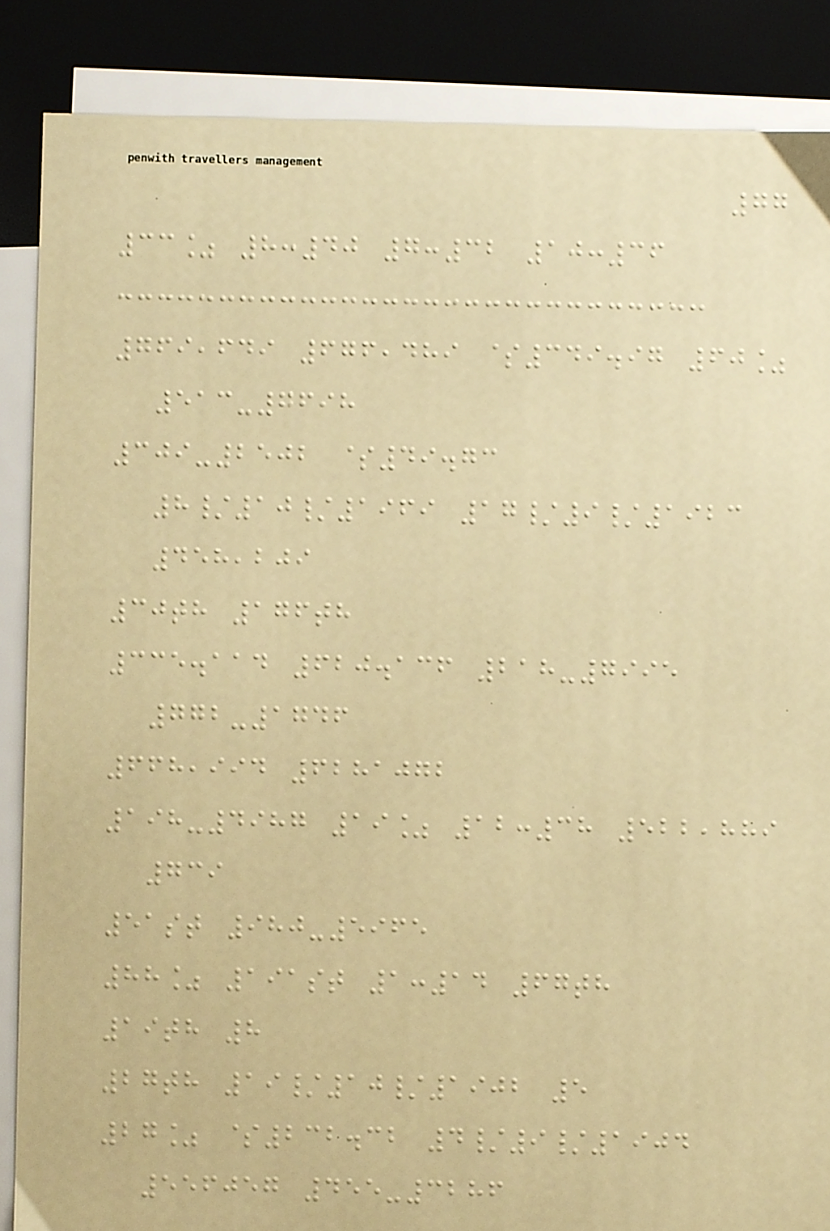77
33% 8:40 7:32 10:36
769,649 676,489 $349.97 60%
513-7698
309-2502 $49.73
8/10/1969 17/9/1923
458,209
30th 176th
335.114 620.136 218-7995
772-1746
668,994 6281072
198-4987 19% 12:38 522,889
739
51st 980-5965
88% 191st 1:14 67th
19th 8
27th 19/10/1902 5
27% $232.32 4/9/1904
556057 455-3286
